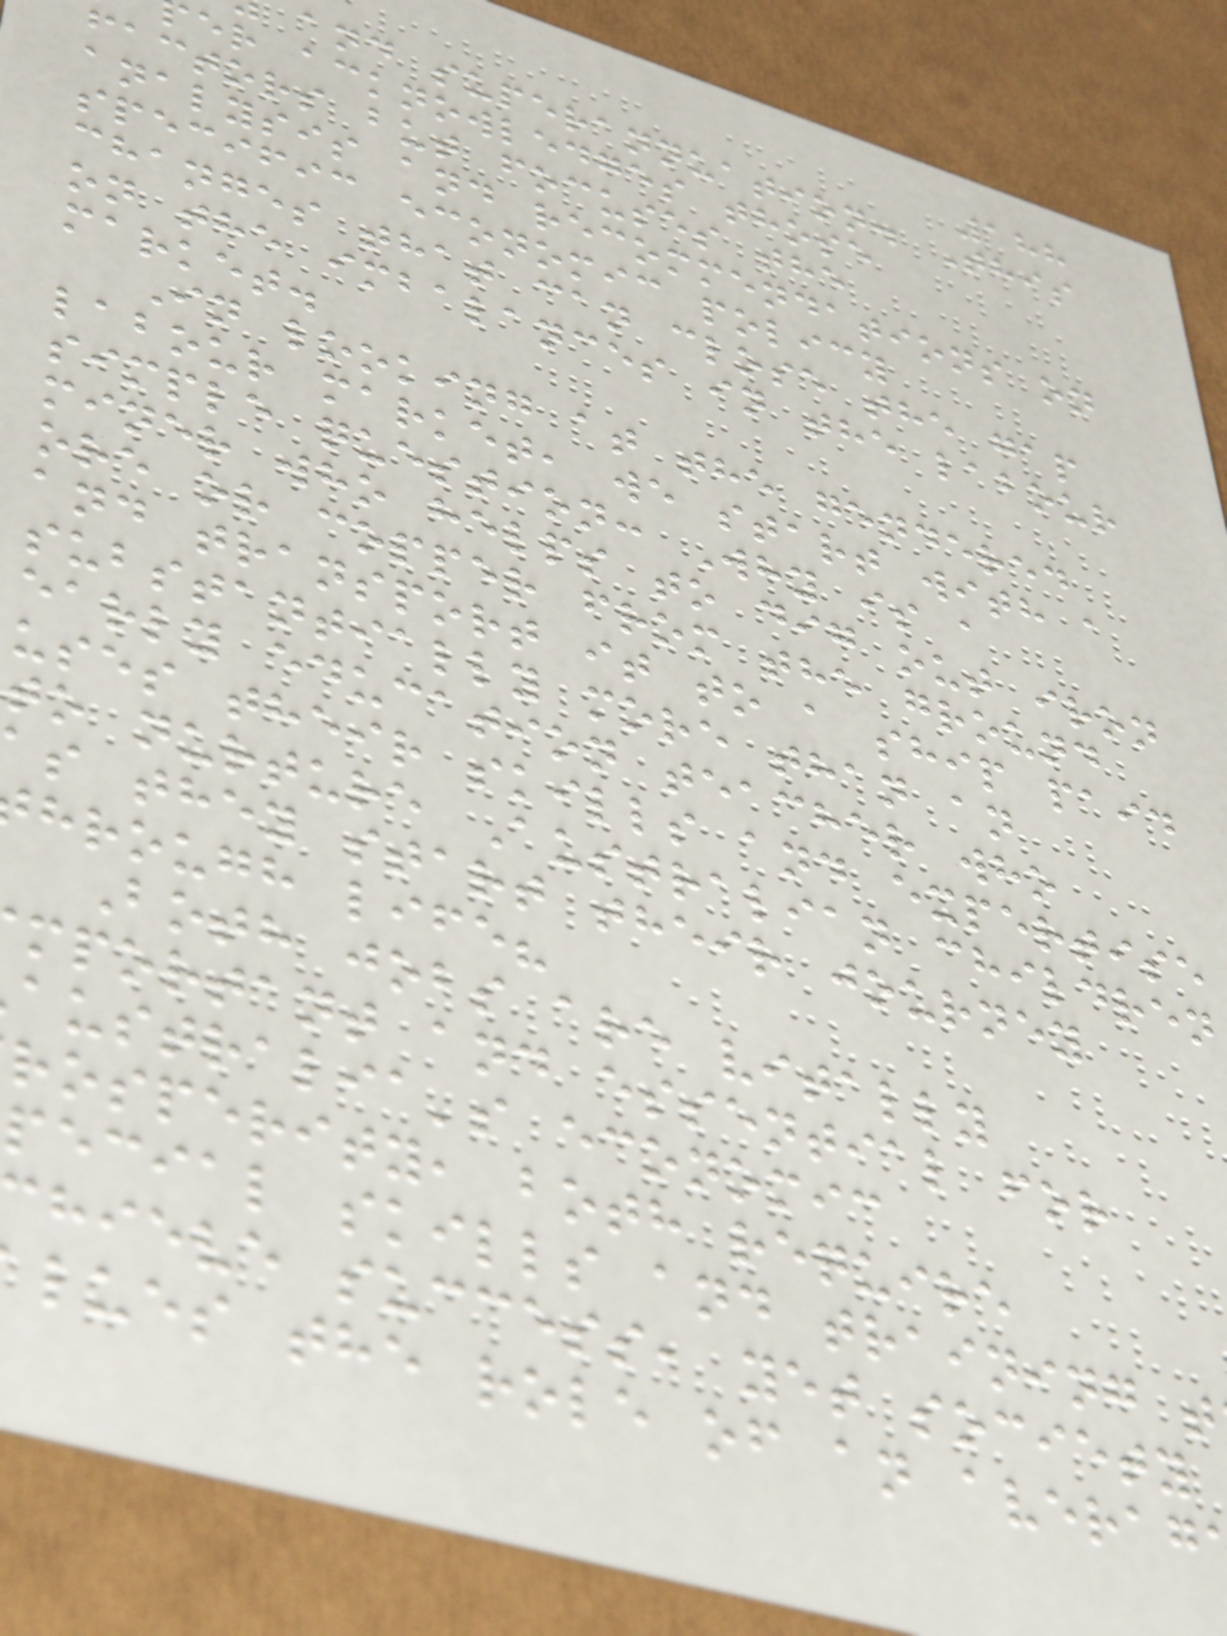188
and superannuation. This
er acknowledges those
factors but focuses the
analysis and recommendations on
specific economic policy
changes that can close the gap
on the imbalances in the labour
market.
In looking at the gendered
labour market, we start with a
simple question: Why is a
miner who helps to dig out iron
ore or copper from the ground
and transport it to a ship paid
substantially more than an
early education teacher who
uses their skills and expertise
to nurture Australian children
s they start their journey
hrough life?
Both jobs are vitally
mportant and essential for
australia's economic
rosperity, both require
pecial skills and training t
hieve success, yet society
lues the role of an averag
